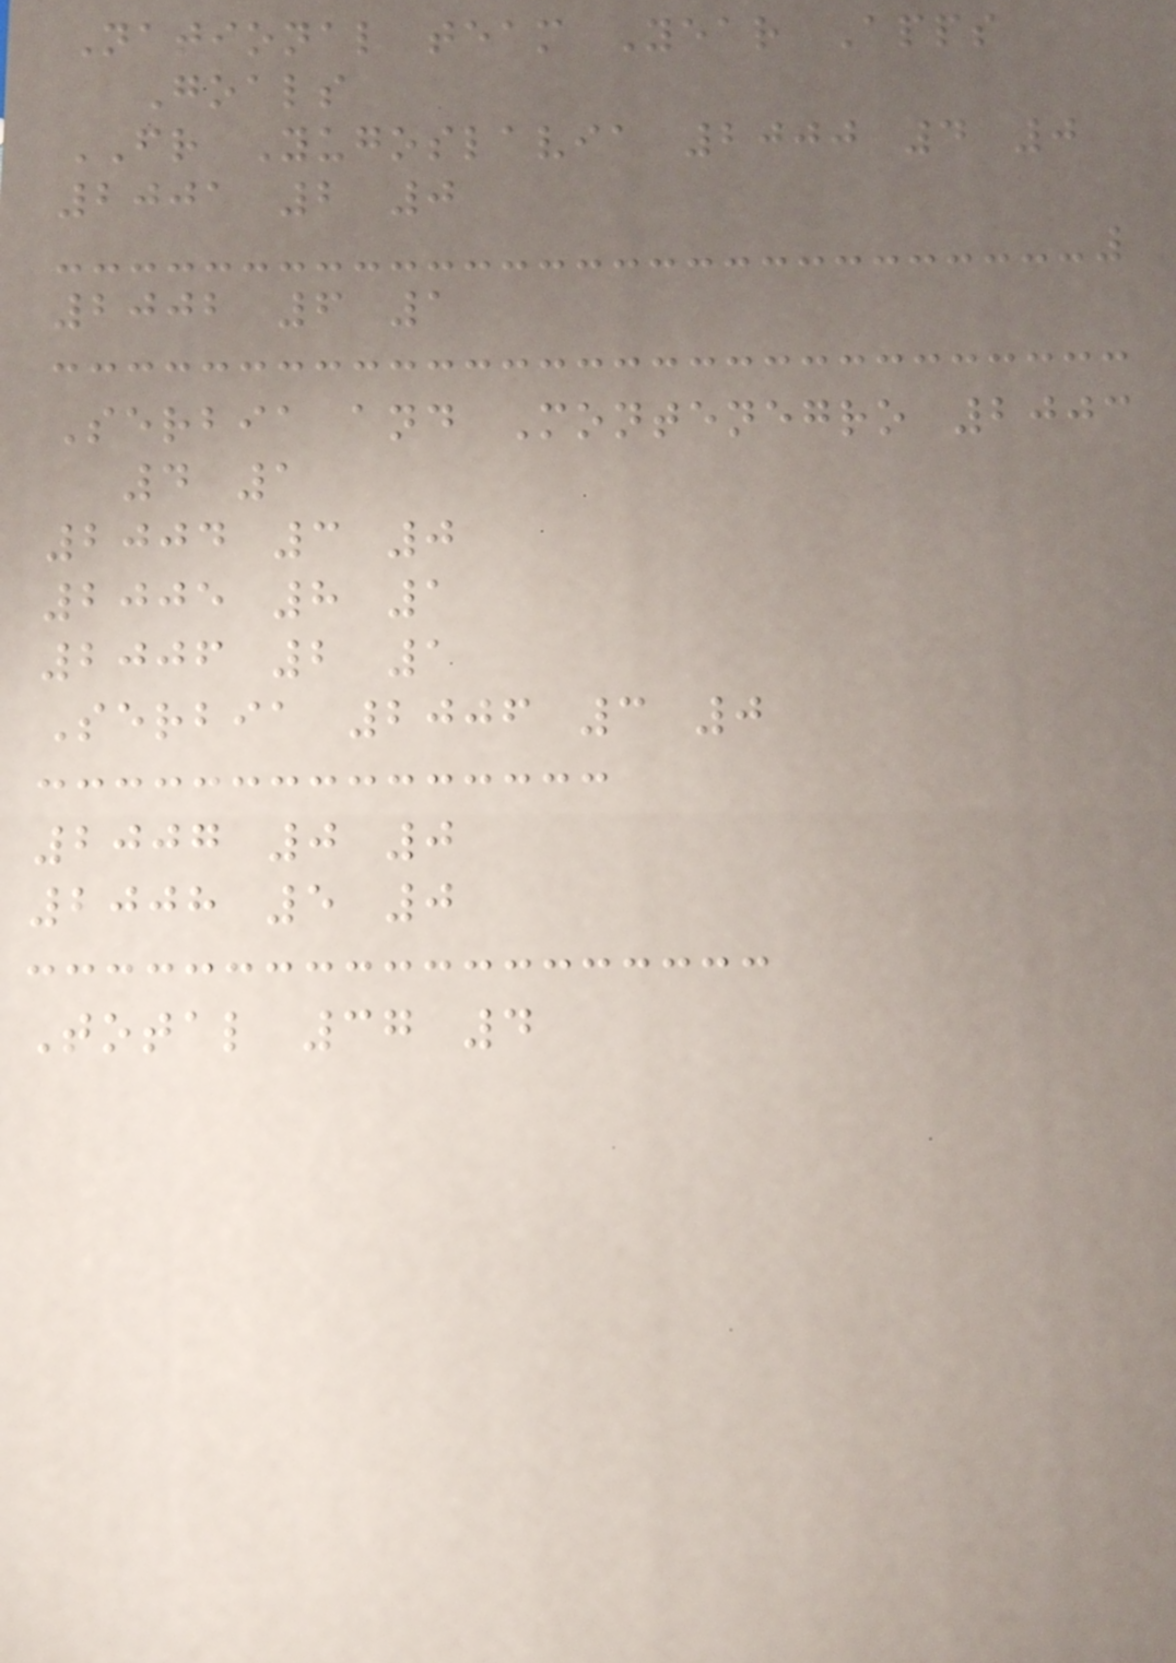National team Year Apps
Goals
FR Yugoslavia 2000 4 0
2001 2 0
2002 6 1
Serbia and Montenegro 2003
4 1
2004 3 0
2005 8 1
2006 2 1
Serbia 2006 3 0
2007 0 0
2008 5 0
Total 37 4
